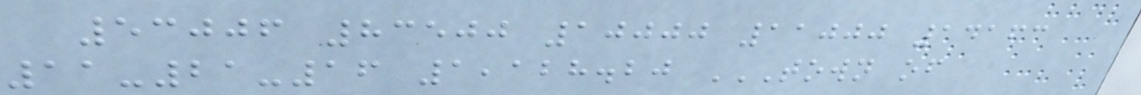53006 83500 10000 11000 14163
11-21-16 1,128.20 TOWN OF
